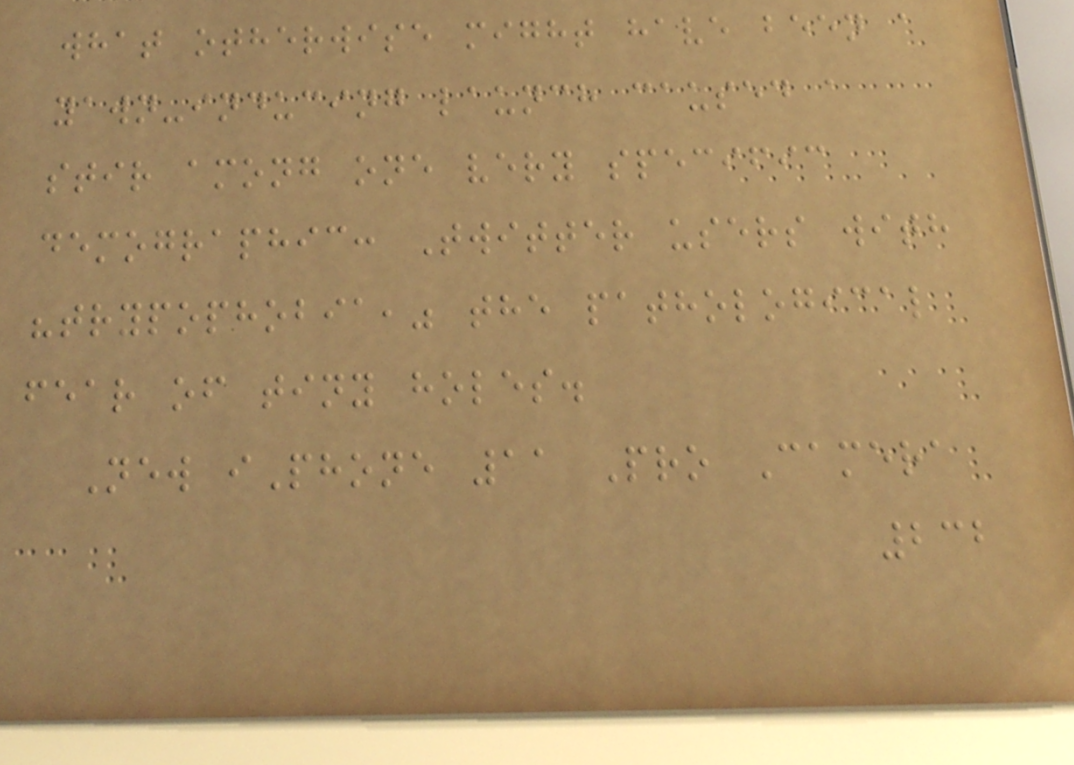what otherwise might have been a
yawn-inducing launch caused a
stir among one very specific
demographic: Twitter users with
"trypophobia," the pathological
fear of tiny holes.
New iPhone 11 Pro Camera
232
